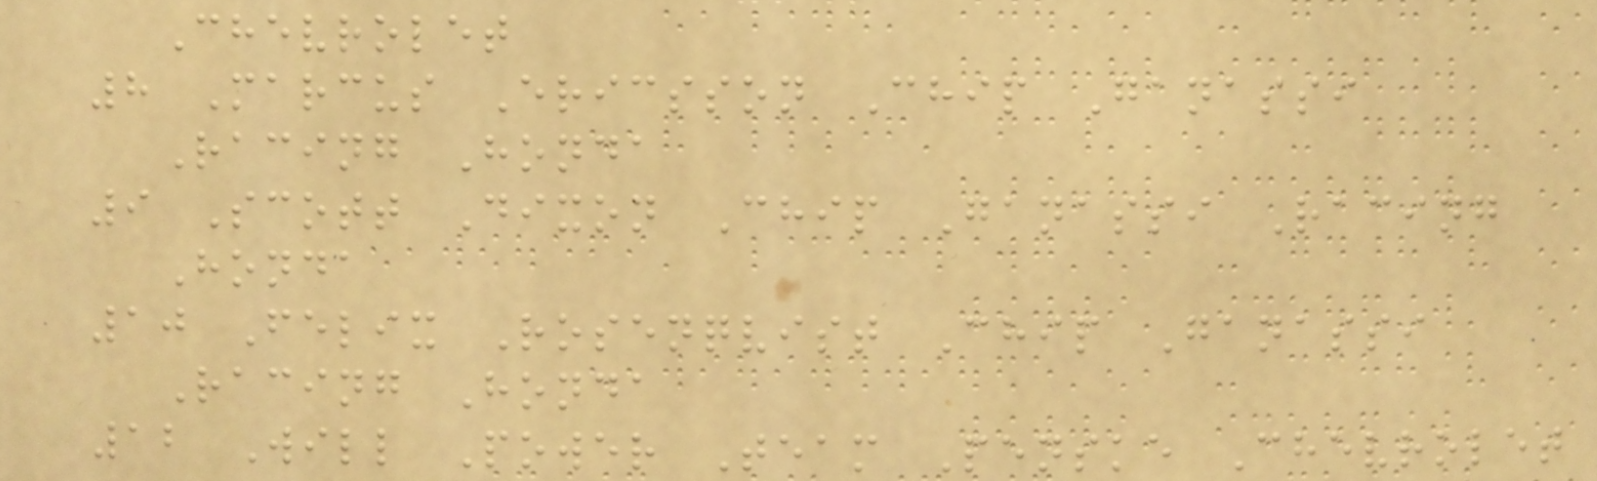Chevrolet
8 Marcus Ericsson Chip Ganassi
Racing Honda
9 Scott Dixon Chip Ganassi Racing
Honda
10 Felix Rosenqvist Chip Ganassi
Racing Honda
12 Will Power Team Penske Chevrolet
